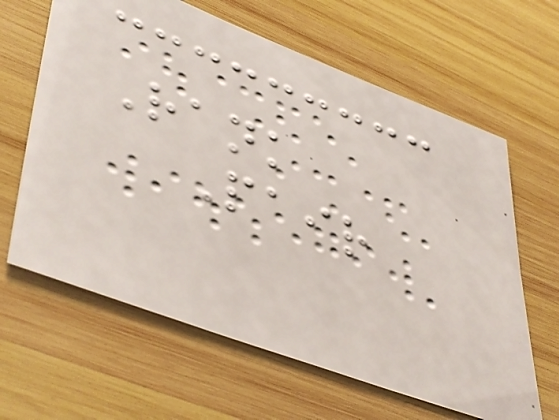Rank
Pair
